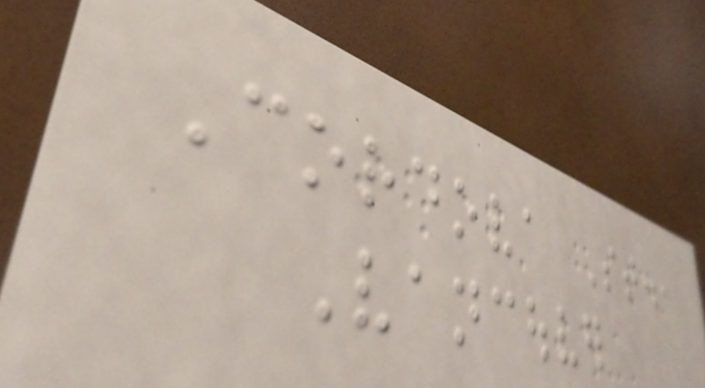Cordova St.,
Vancouver
